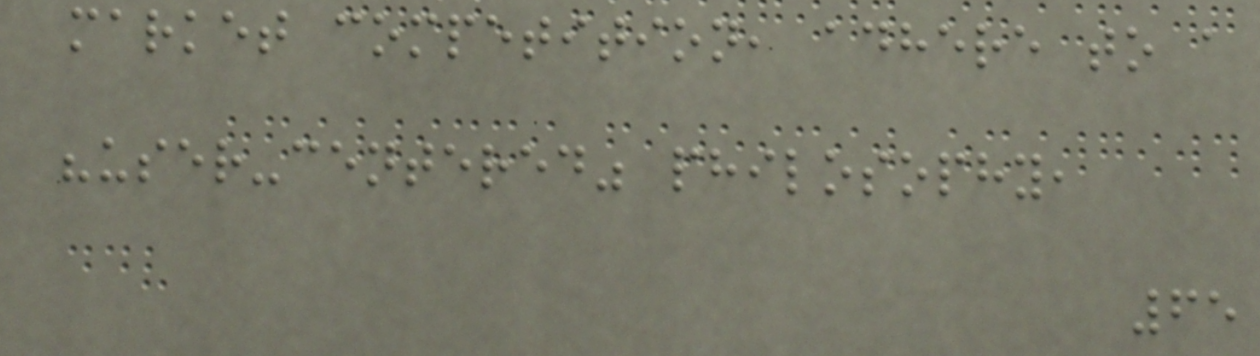market competition, adhere to a
"user-centered" philosophy,
65
